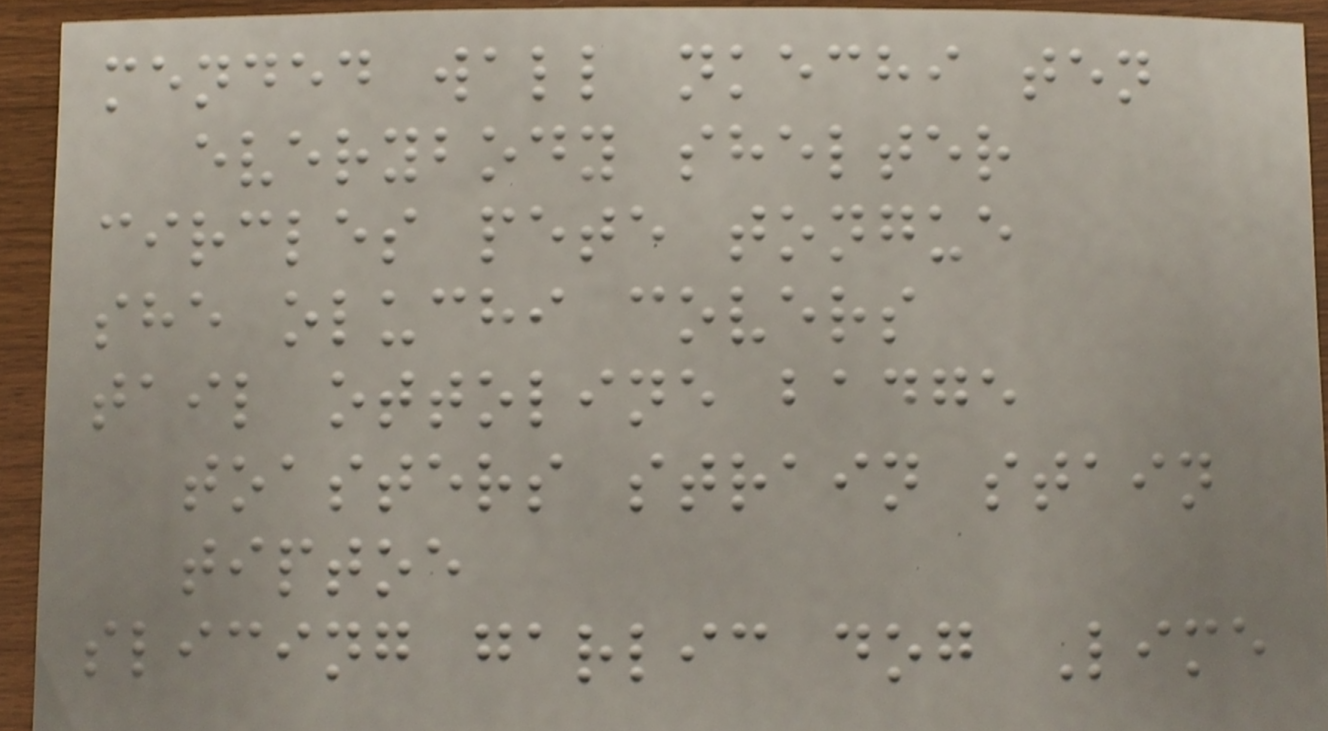mended wall nkechi ten
everybody shelter
circles pete tongue
she oluchi covers
tail ottoline badge
toasters strain stain
tiptoe
slicing garlic dog Lime
